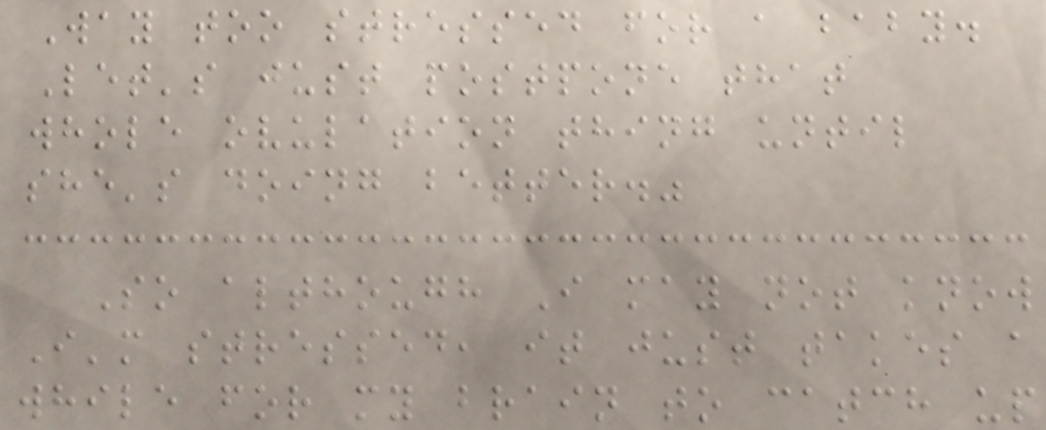Way too stressed for a baby.
Let's just postpone that
whole ovulation thing until
she's doing better."
So although I may not know
I'm stressed, it just takes a
while for my brain to catch up
